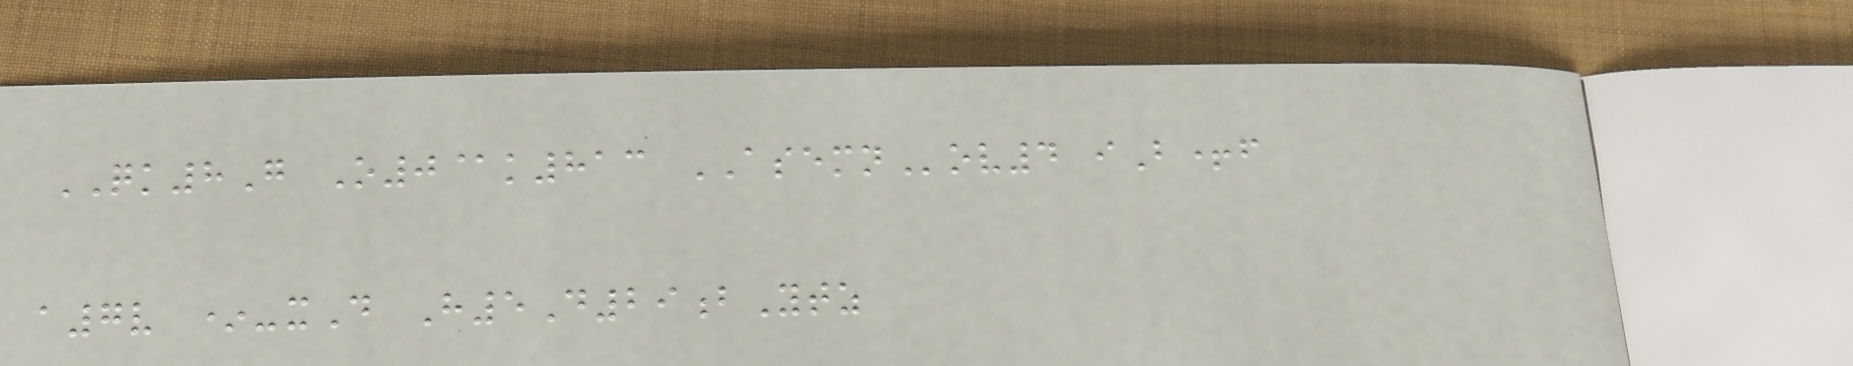QK8G O0@k813 ASEMNov4 iB+f
a7v *-xD H5D29bYtz
